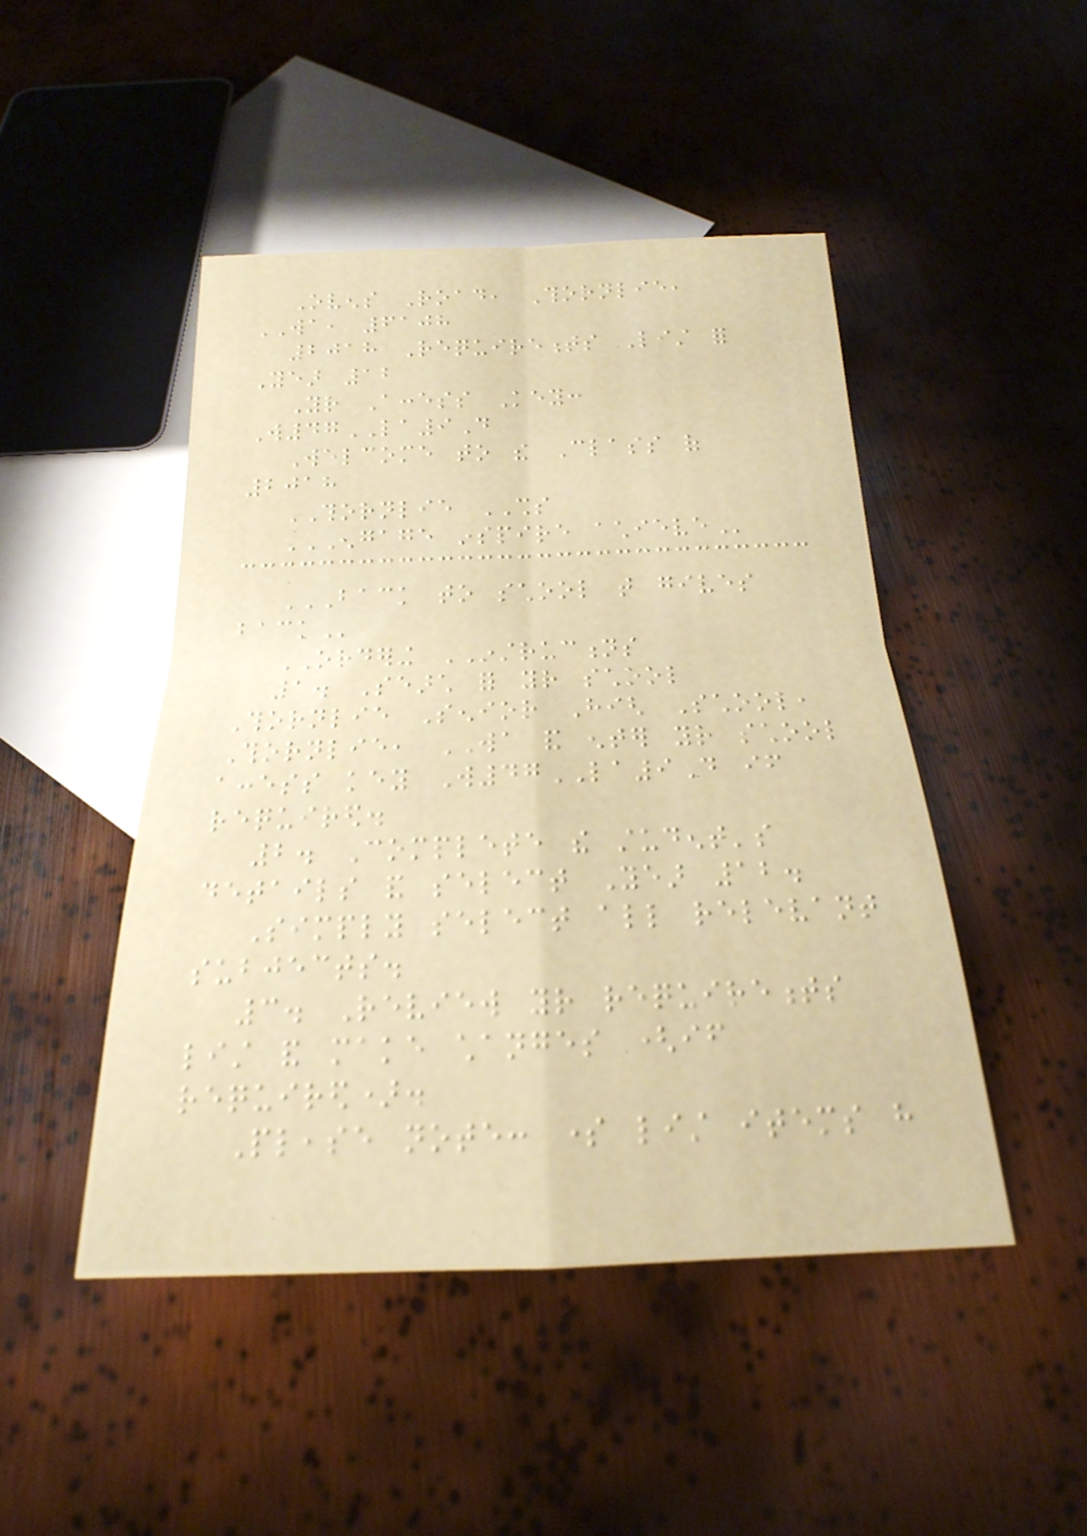Ovens Road, Thornlie,
WA, 6108
2018 Requirements List for
Year 12
Your Access Key:
W47LA9D
Welcome to the Class of
2018
THORNLIE SHS
ENGAGE INSPIRE ACHIEVE
BACK TO SCHOOL THAT GIVES
BACK
ORDERING INSTRUCTIONS
1. Search for your school
Thornlie Senior High School,
Thornlie, WA and enter your school
access key W47LA9D if
required.
2. Complete the student's
details and select Year 12.
Simply select all relevant
subjects.
3. Review your requirements
list and make changes (if
required).
Please note: some list items have
